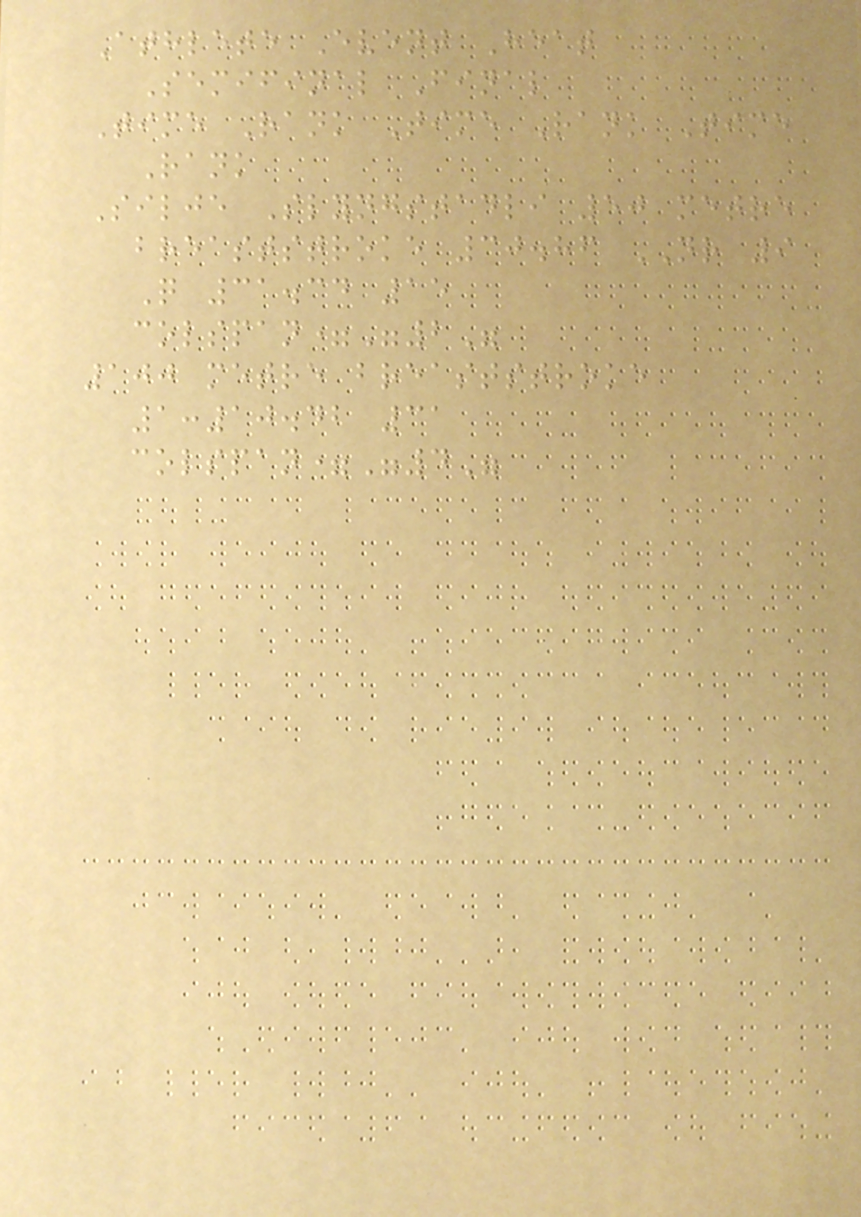Athlete Event Heat
Semifinal Final
Time Rank Time Rank Time
Rank
Silje Slyngstadli 50 metre
breaststroke 30.86 NR 9
Q 31.34 15
colspan="2"
100 metre breaststroke
1:10.42 31
colspan="4"
